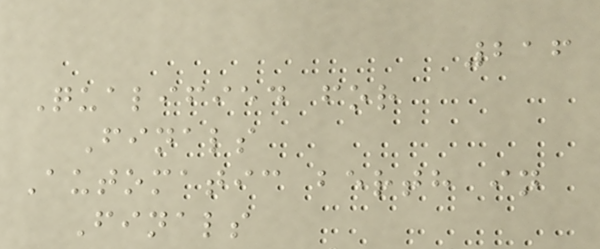216
Qualified for
Finals
Automatic berth in
Finals
